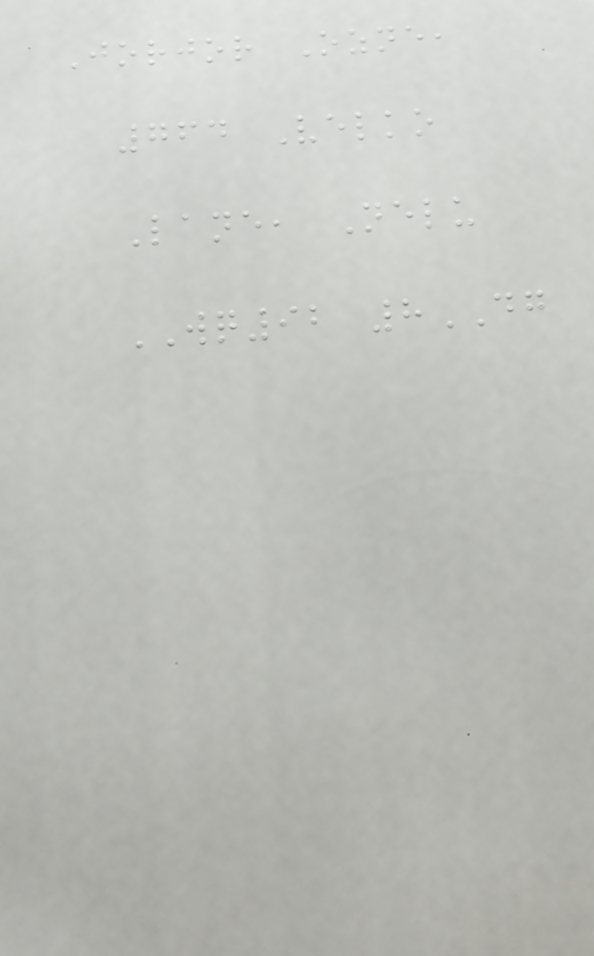Jorjor Ozne,
764 Velko
Lane, Nelu
WQ92 8DG
